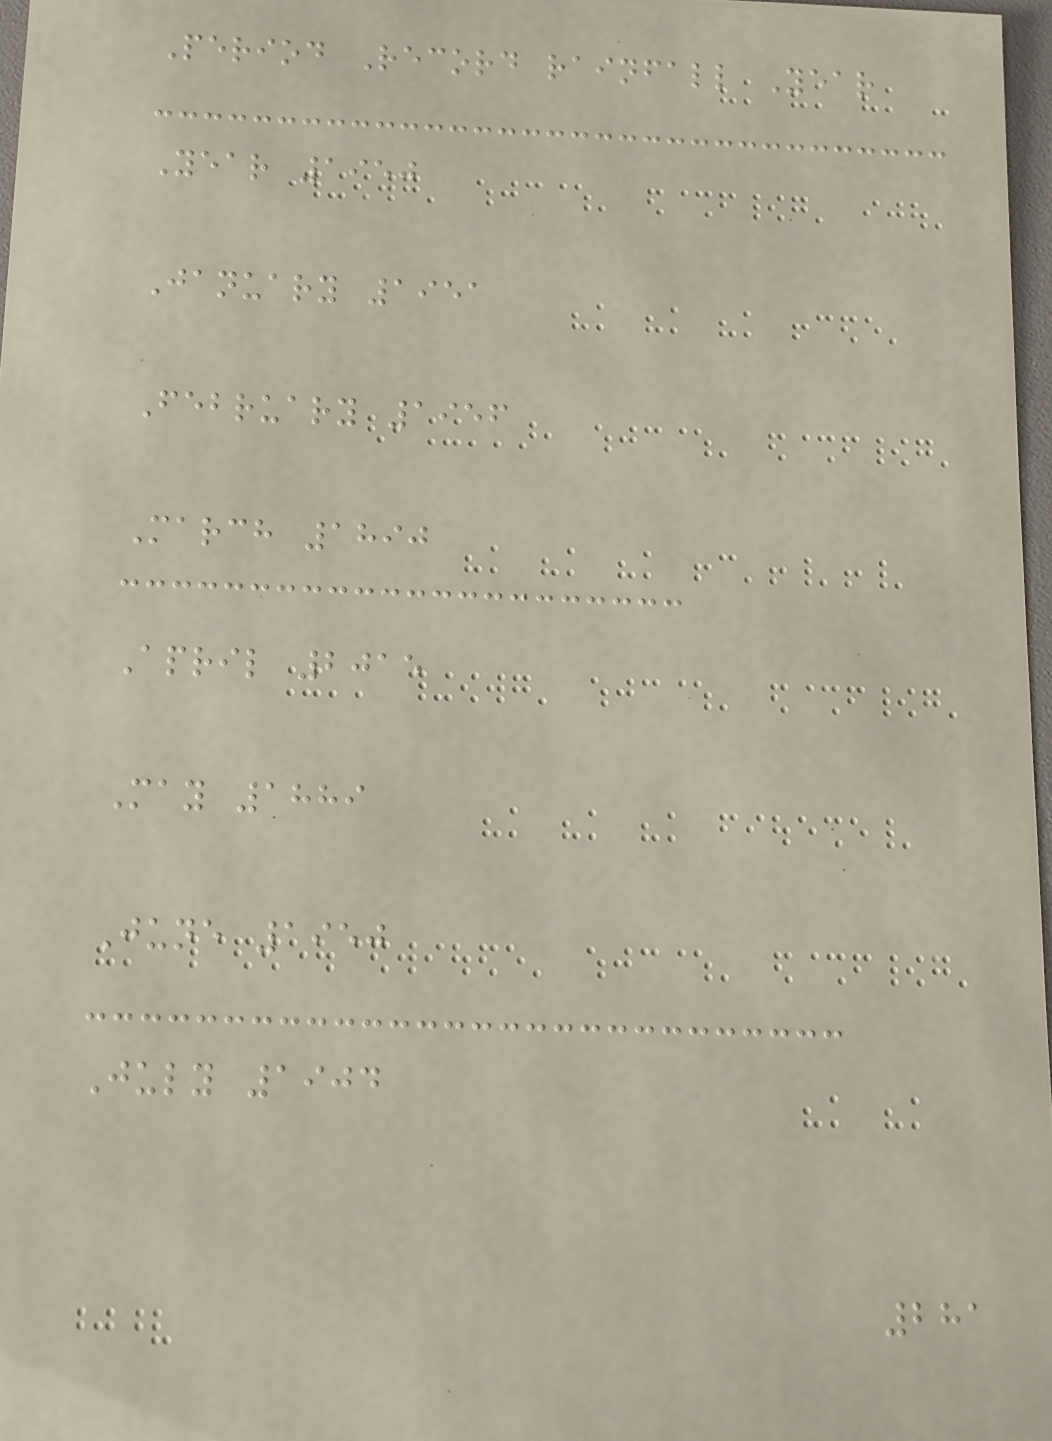Period Record rainfall Year
Year 1950
January 1951
February 1956
March 1890
April 2015
May 1889
June 1950
July 1904
281
